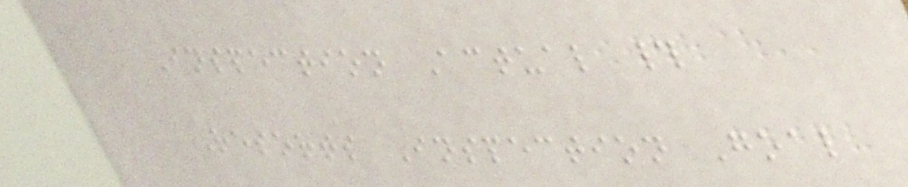Inspection Actual #
Resorts Inspection Goal
